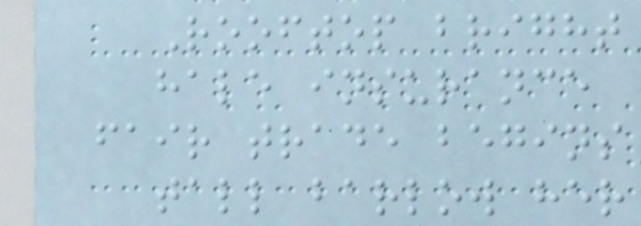Rooftop bright
hale insurance
fair trade begins
tall barlow her
